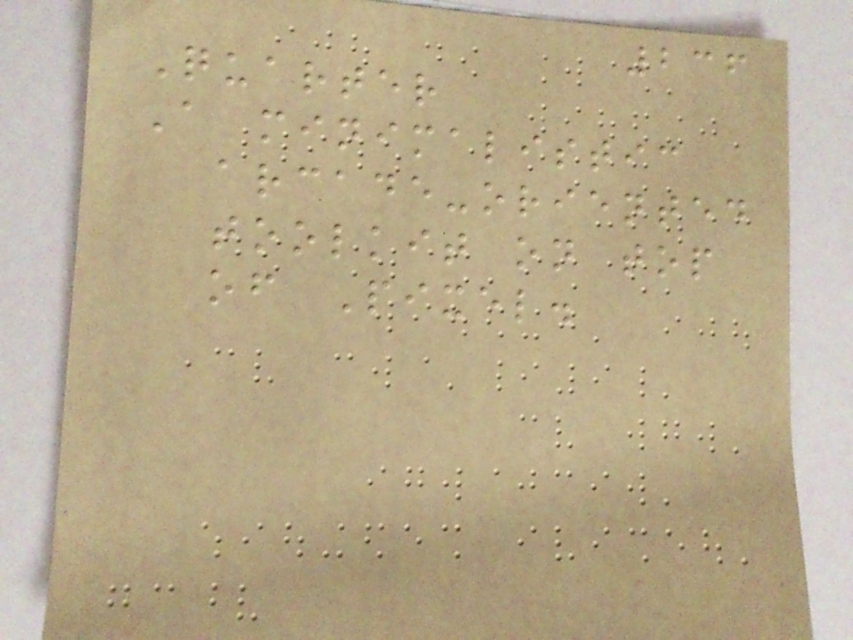236
Quarter
A minimalistic
arcade-oriented
toolkit on top
of Pixel.
